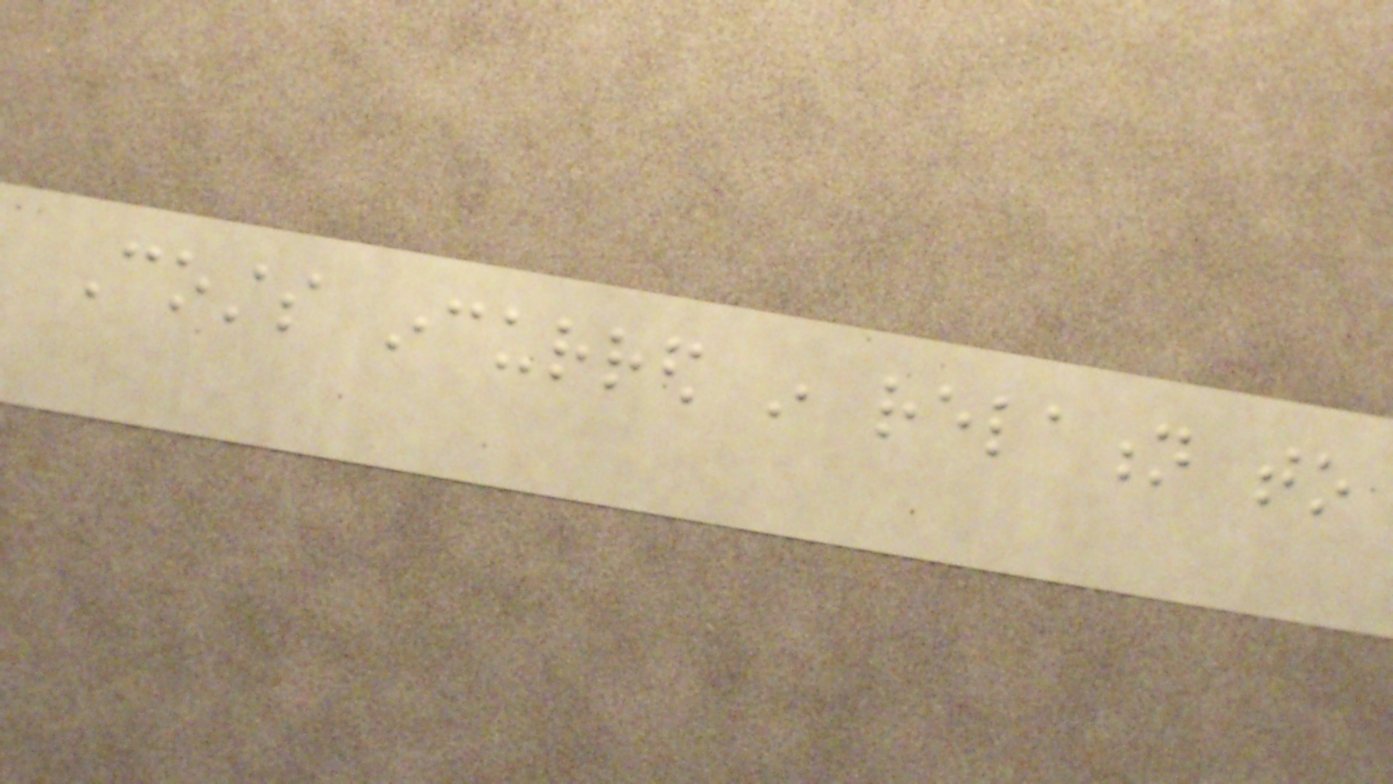Costs incurred in relation to
